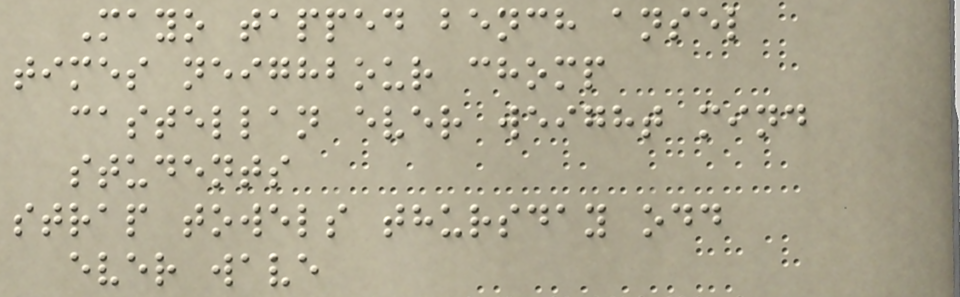Mayo tapped bench ansel
times neighbour chomp
castellan ever weight mind
students
strap towels thursday odd
ever wave
